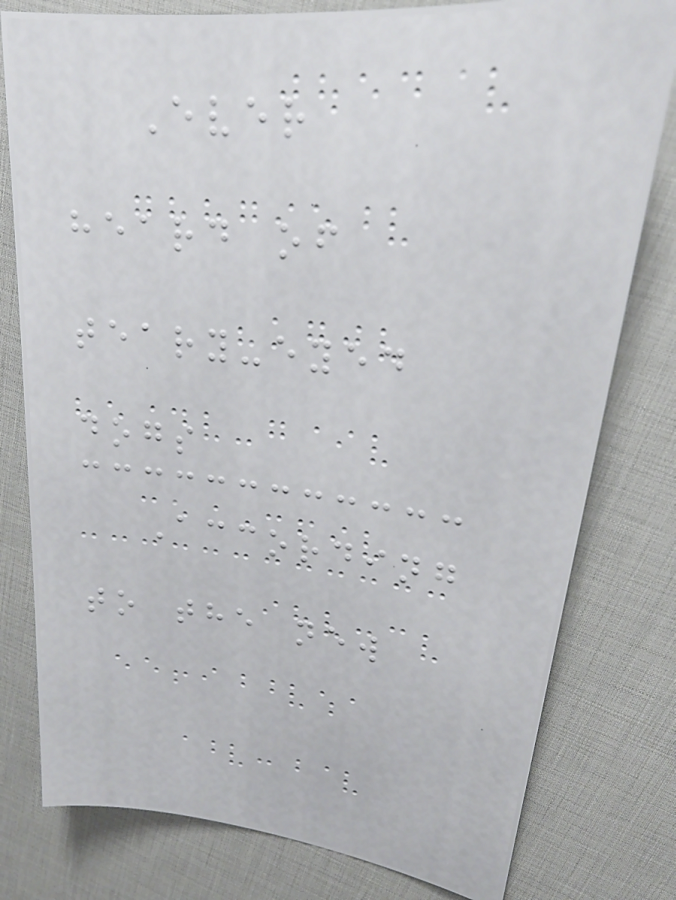Ever
heard of
teary-eyed
dogs
According
to the new
